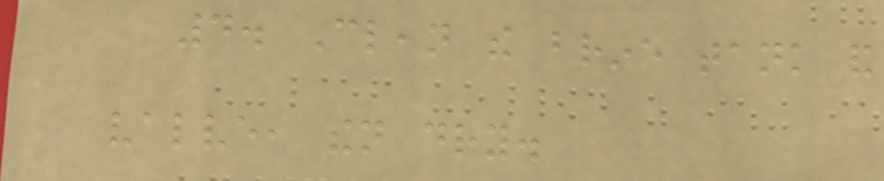4. Clean the brine tank and
valve, then dry.
